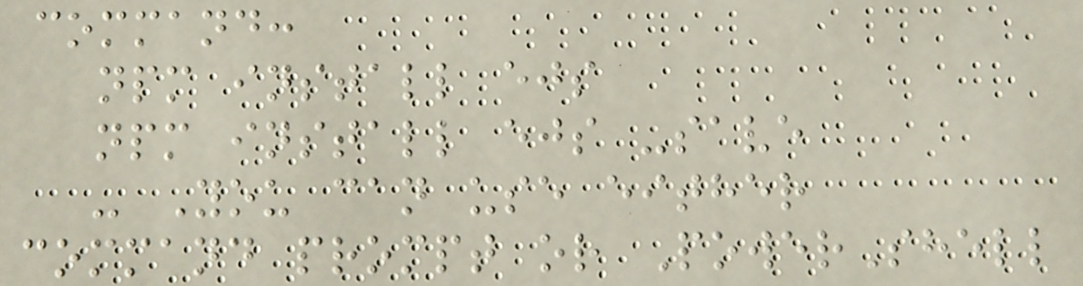command:
npm install ejs
npm install ejs -save
- You can use either
command prompt or PowerShell
